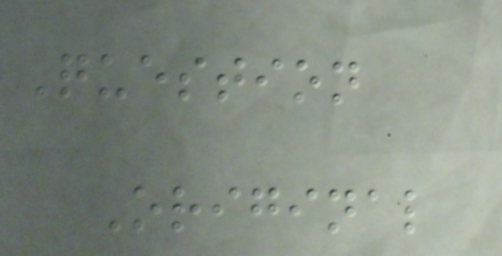Question
Original
